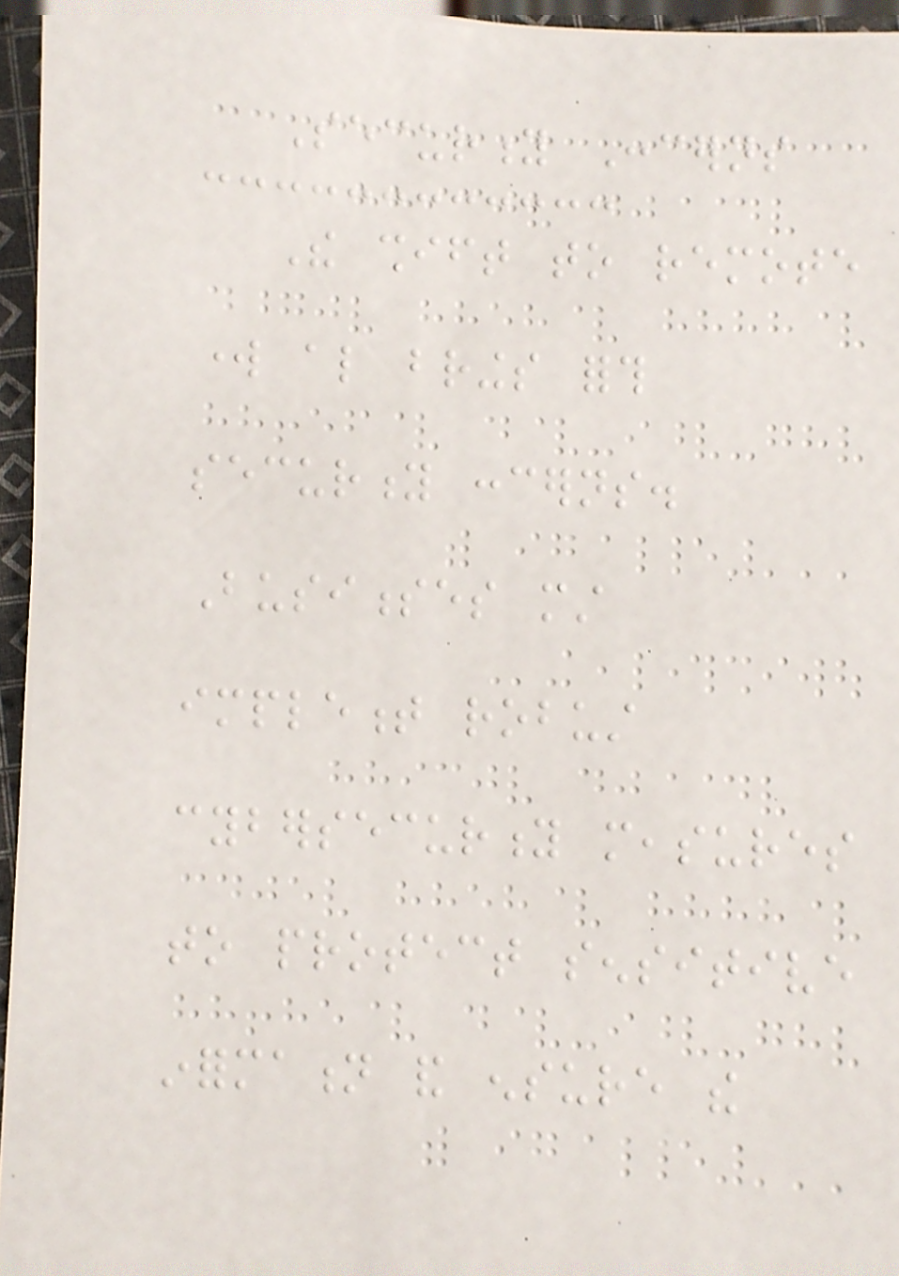Security Concerns
The shift to remote
work also brings forth
security concerns.
Businesses must
implement robust
cybersecurity measures
to protect sensitive
information and ensure the
